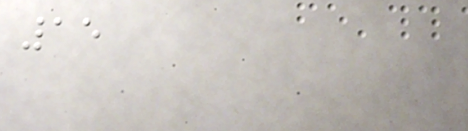15
